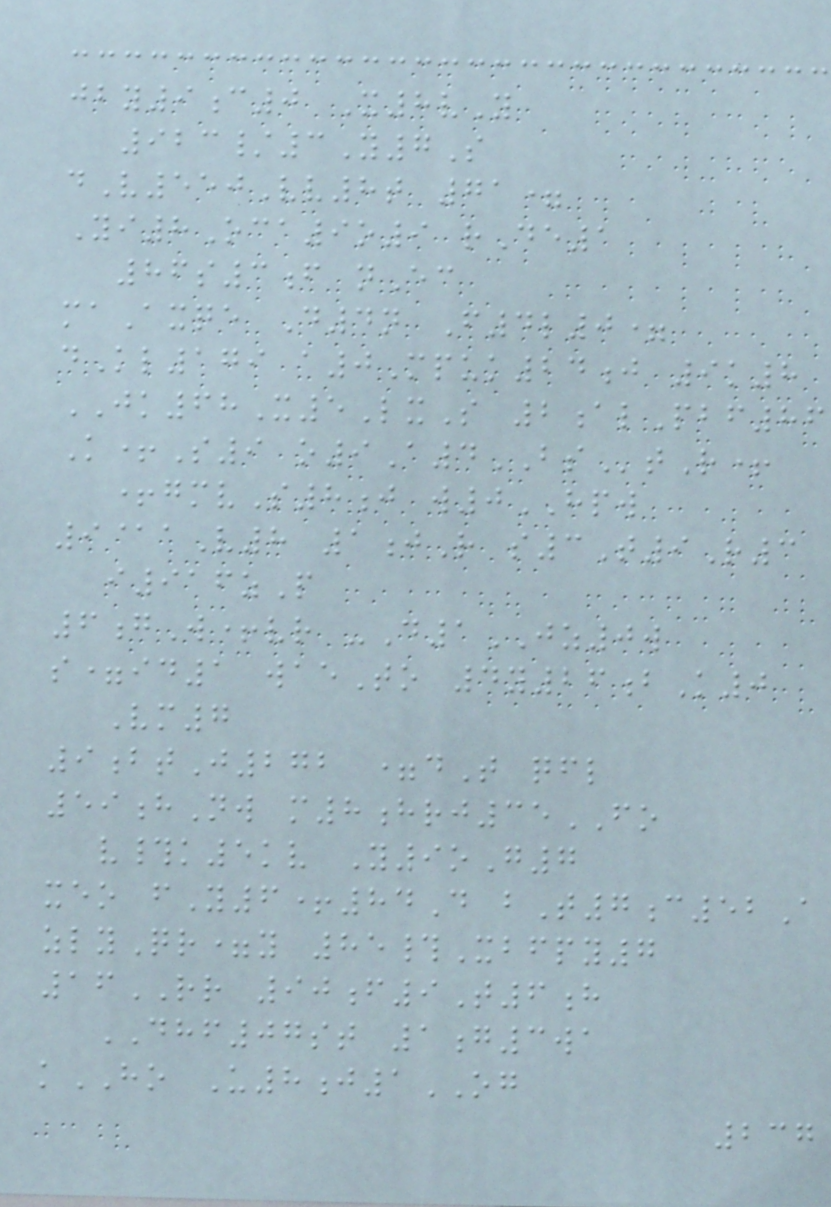jby9c0 X8vY
923/3Y7S
dV550Vv8t 71=
Yi8Oca9o9 rDe1
86s3f nEc
maAxqe D4n F4l0=
dKl179 a0Mpuk24j 9k8
JK68X5LxS 2alPbf86
K+S9 o9A4BStR+
+gmvS8j w0HPW
9@aV8 1jR s3T9R3
i916zP
6gW+vr -D1JZ0w
s=id1 waeTo 4y26bK0
Vm7
9btJ272 =dT qfl
59hNw m8hrj35FO
v#k5kv Y9oG7
xeo fY6+84D bT7c52A
zlyQr=y 85#Xbfpy7
16RR 90f9T6h
DHF07st 1g3wa
kHO U8j1OG
237
